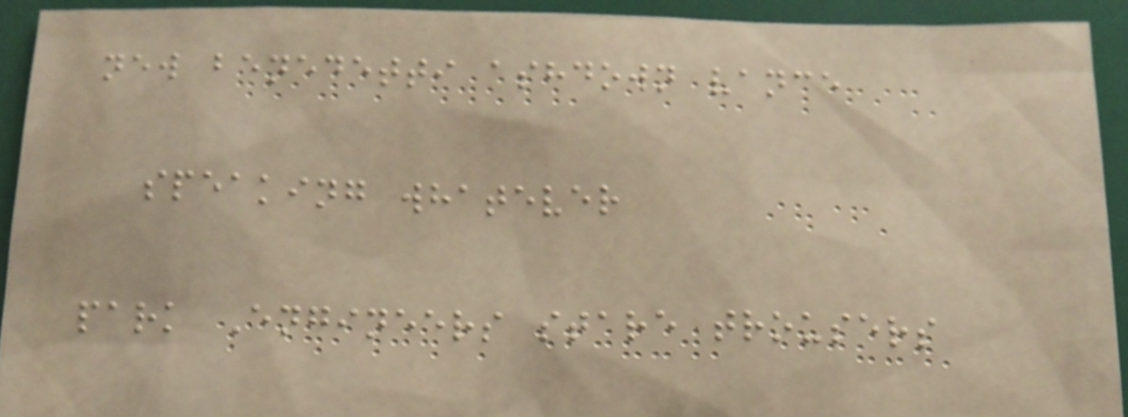new benedetti ashdown vance
speaking whatever
park Engineers stare trousers
